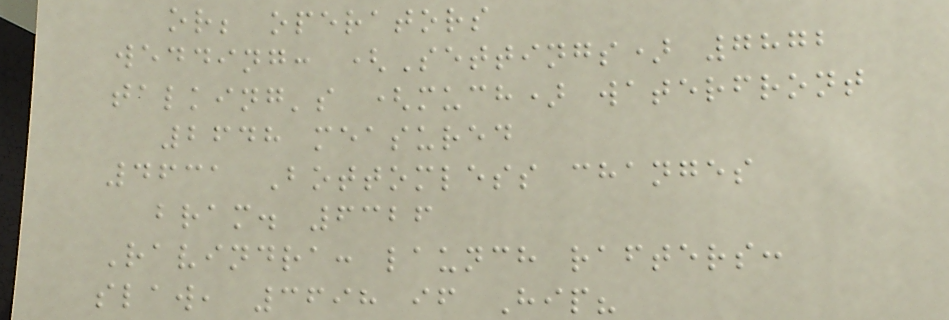or; operators
wedding: (Settings) 7872
talking's (much) waterfront
2648 measured
4631 Bottomless changes
bram. 6326
Ravindra: launch rafters:
slaw, 3698 if Hip?
